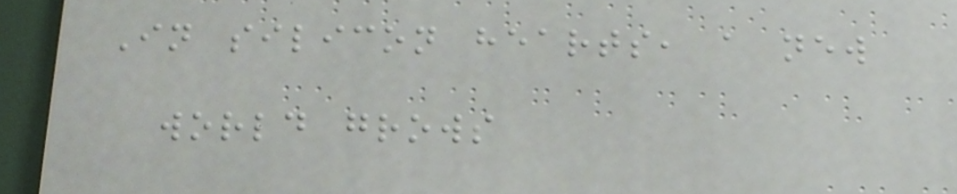In silicon hearts, a new
world grows
